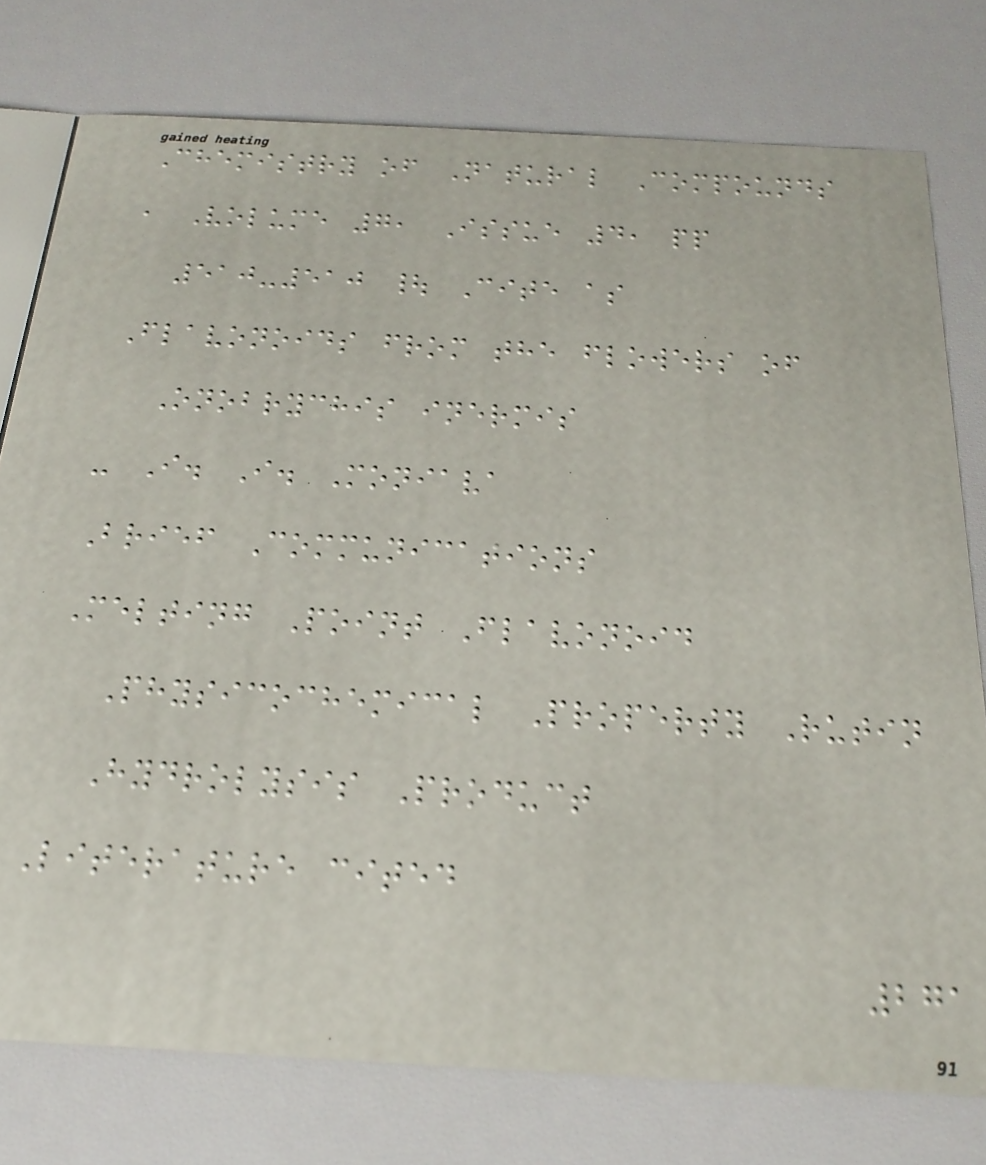Chemistry of Natural Compounds
, Volume 7, Issue 4, pp
510-510 | Cite as
Flavonoids from the flowers of
Onobrychis inermis
- I. I. Moniava
Brief Communications
Melting Point Flavonoid
Physicochemical Property Rutin
Hydrolysis Product
Literature cited
271
